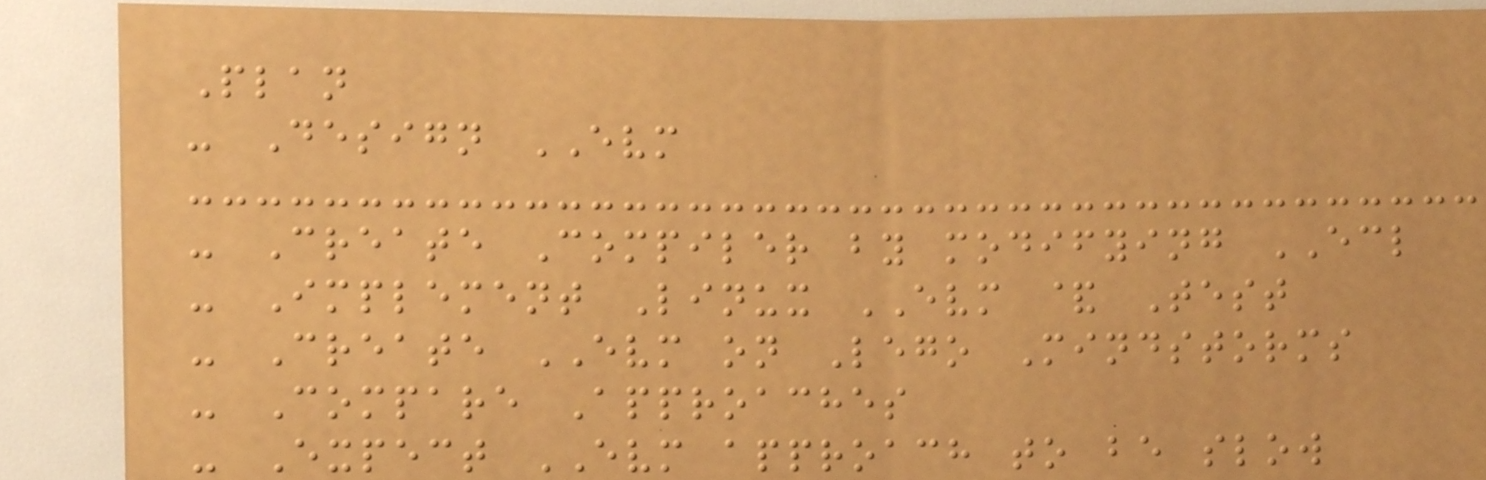Plan
- Design EVM
- Create Compiler by modifying ECL
- Implement Linux EVM & Test
- Create EVM on Lego Mindstorms
- Compare Approaches
- Expect EVM approach to be slow
